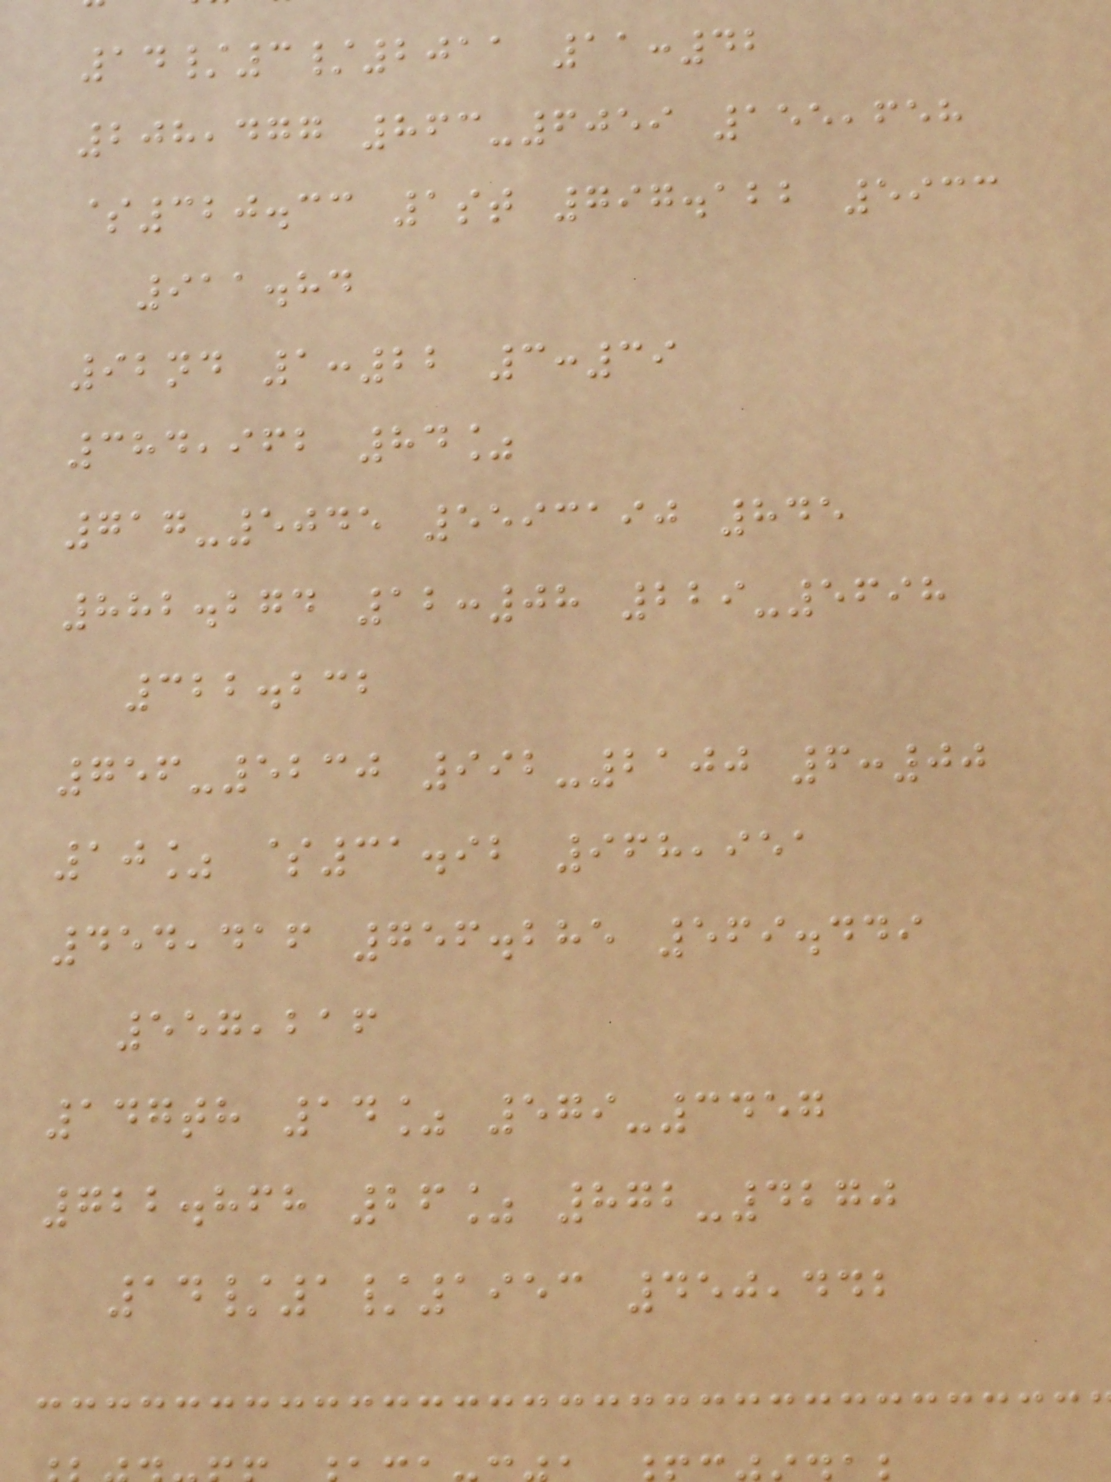14/3/2011 11:42
208,477 863-6059 155,658
$320.33 1st 797.122 5933
911.84
92nd 1:22 3:39
384,962 84%
717-5045 5593190 845
882.274 12:08 229-5698
322.232
756-5230 992-2100 6:00
10% $31.92 968,951
454,416 756.285 569.449
557,216
147th 14% 579-3457
722.868 26% 872-4270
14/1/1953 450,442
